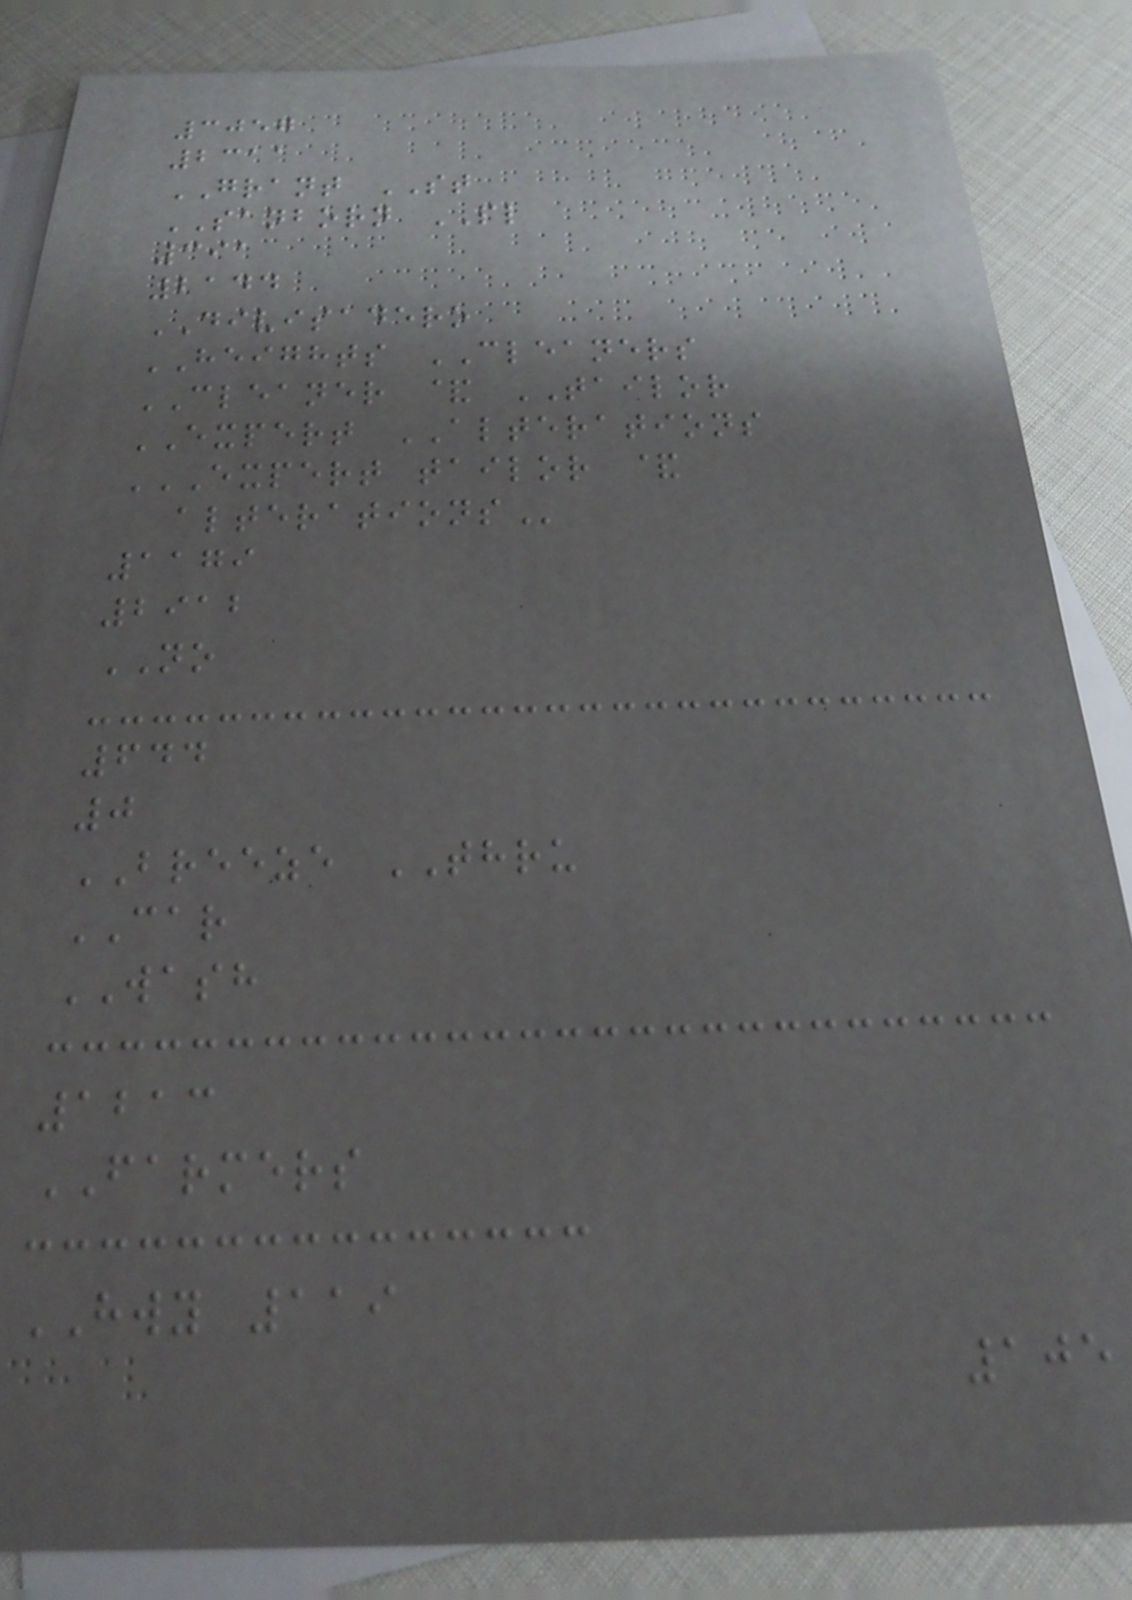3057
2311
GRANT ST
SANBORN PL
391
2144
DIVISADERO
HEIGHTS CLEANERS
CLEANER & TAILOR
EXPERT ALTERATIONS
EXPERT TAILOR &
ALTERATIONS
1179
2912
NO
644
0
BREEZE THRU
CAR
WASH
1213
FARMERS
HWY 119
105
